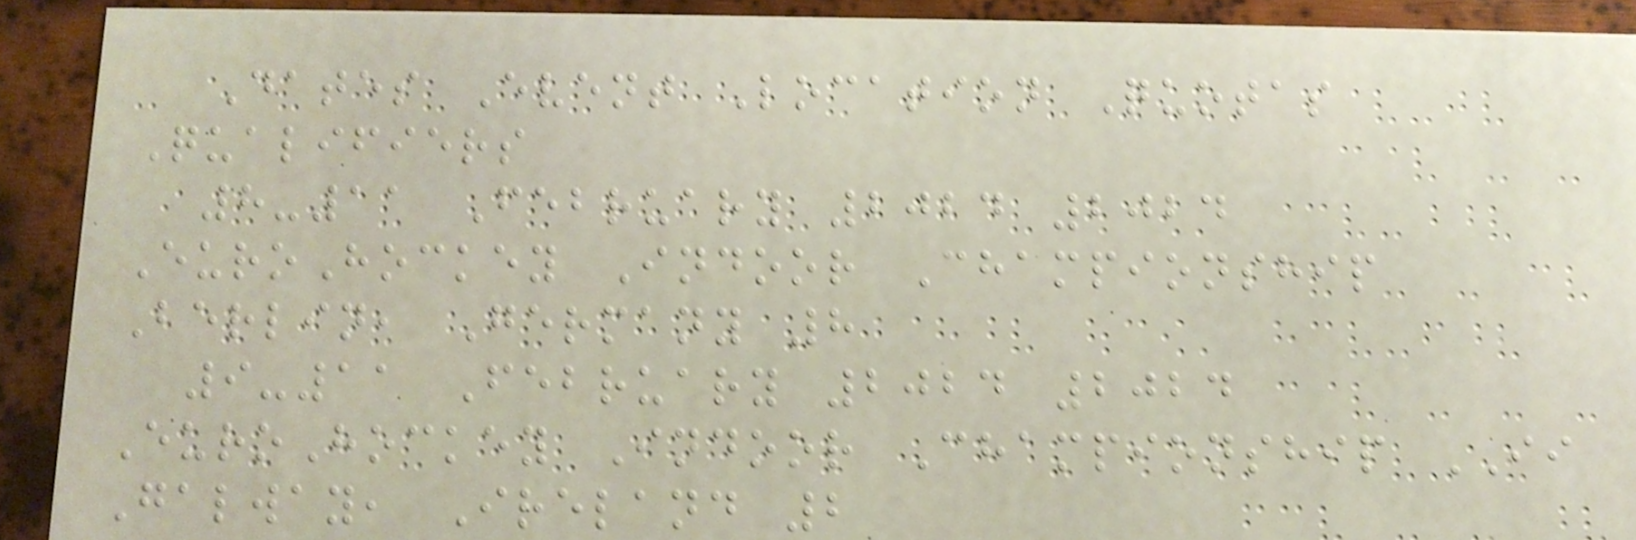Dates Event Location Quotas
Qualifiers
8-11 February 2024 2024
EuroHockey Indoor Championship
Berlin, Germany 8
9-11 February 2024 2024
EuroHockey Indoor Championship II
Galway, Ireland 2
